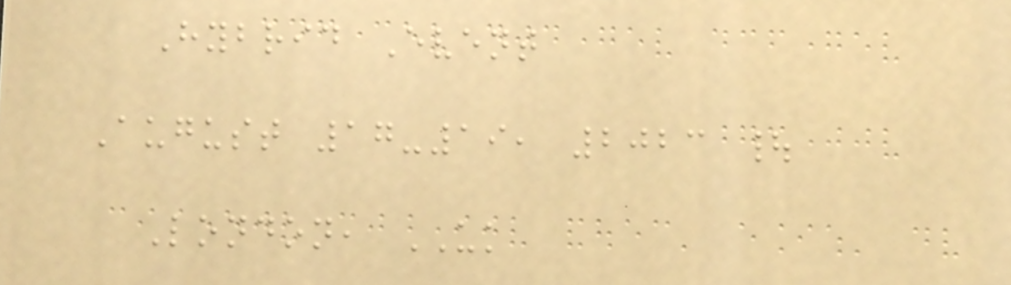Hybrid Event
August 17-19, 2023 |
London, UK
